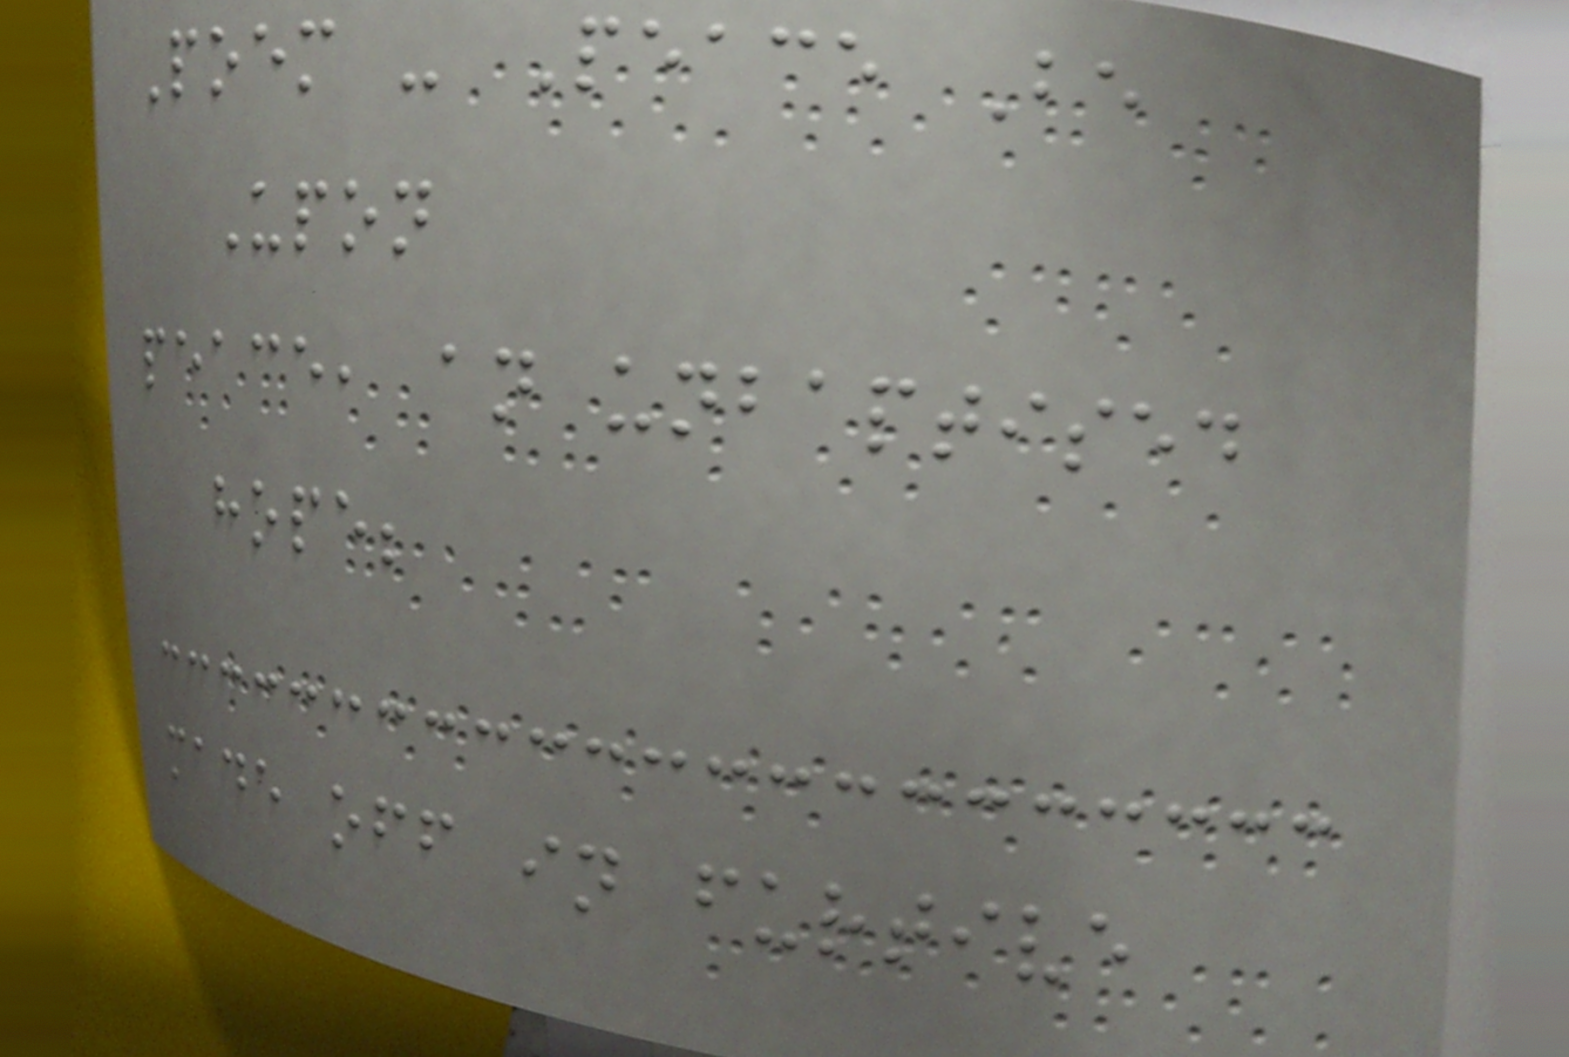Poem - Peace Be
Upon
peace, an unbaptised
hope;
made off in furtive
